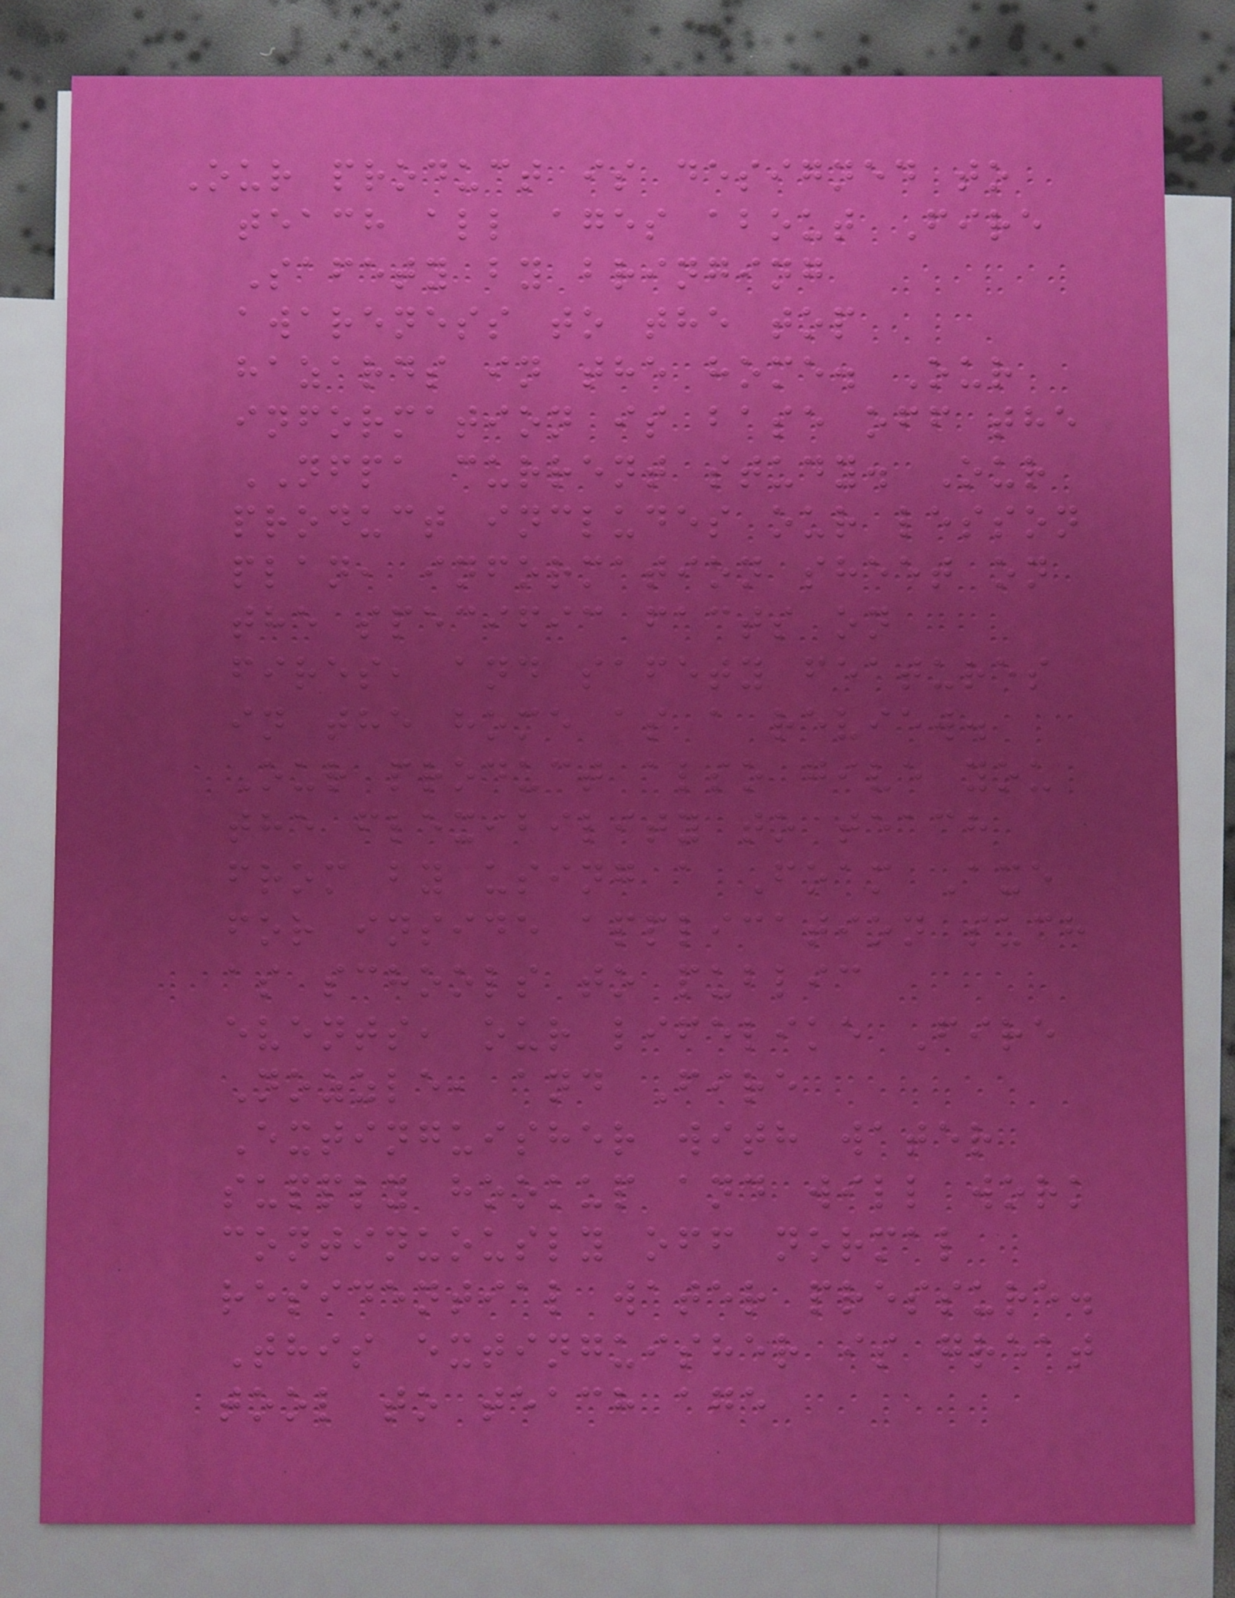Our product is designed to
teach all ages about Fire
Safety by bringing
awareness to the top
hazards in the home. Our
information is base off the
NFPA current study. Our
product includes our lesson
plan, information sheet on
the specific facts on
fires, and safety features
in the home as a review.
Our product also give you
the flexibility to teach
from by using a Foam Axe
for inside application such
as schools to public
events, our lifelike Fire
Nozzle, and Fire
Extinguisher with water
supply hookup and will work
continuously off normal
residential water pressure.
This extinguisher is great
tool to teach age
